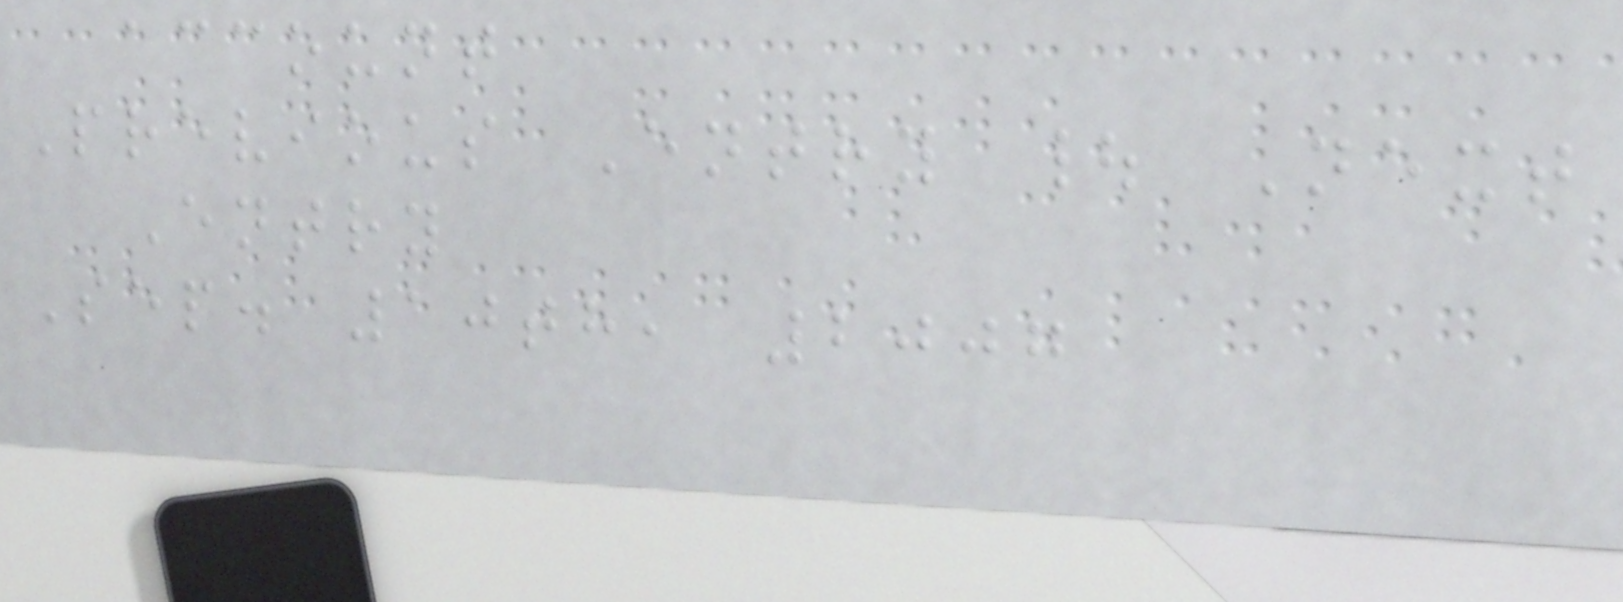account
Previous Entry | Next
Entry
Sep. 10th, 2007
